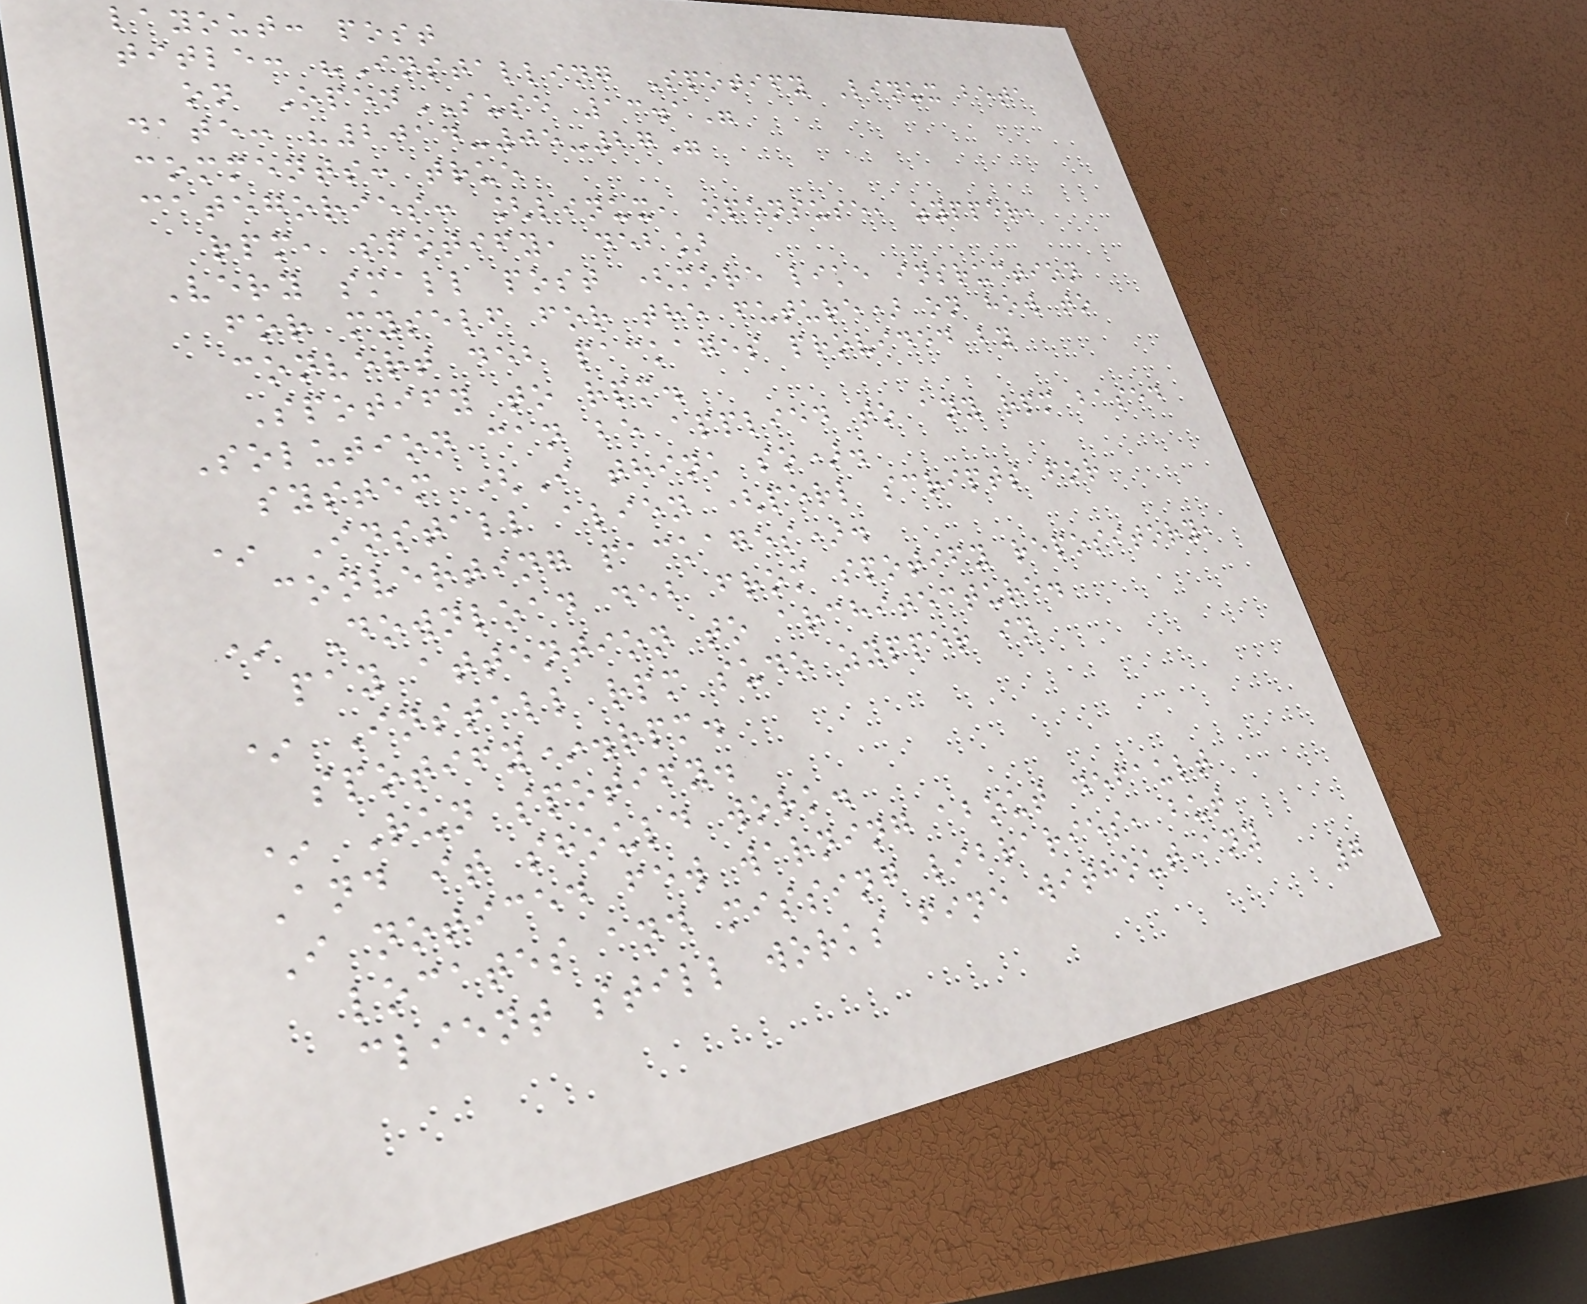layout: post
title: "Installing Spotify Linux beta
on OpenSUSE 13.1"
date: "2014-05-27"
comments: true
categories: [linux, opensuse, zypper,
rpm, spotify, deb]
Very small post (more like insruction
for myself for the future) on how to
convert deb packages provided by
Spotify to rpm.
Solution can be applied to any rpm based
system (I think so).
* Install alien (perl scripts for
converting packages).
* Download deb from spotify repository,
pay attention to architecture.
* Install rpm sudo zypper in
spotify*.rpm.
* Run spotify.
And it should work.
I noticed few warning about default
locates and missing libraries, but
client still works fine without any
7
